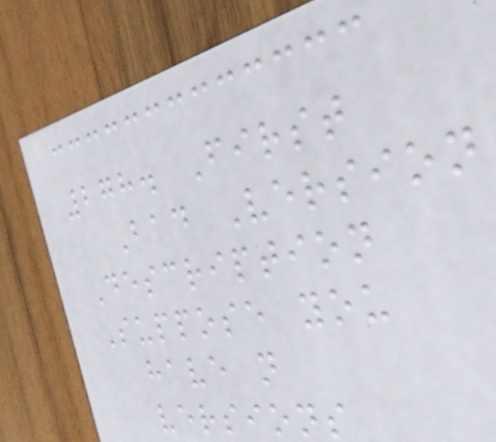278. First
Bad Version
Description
Suppose you
have n
versions
